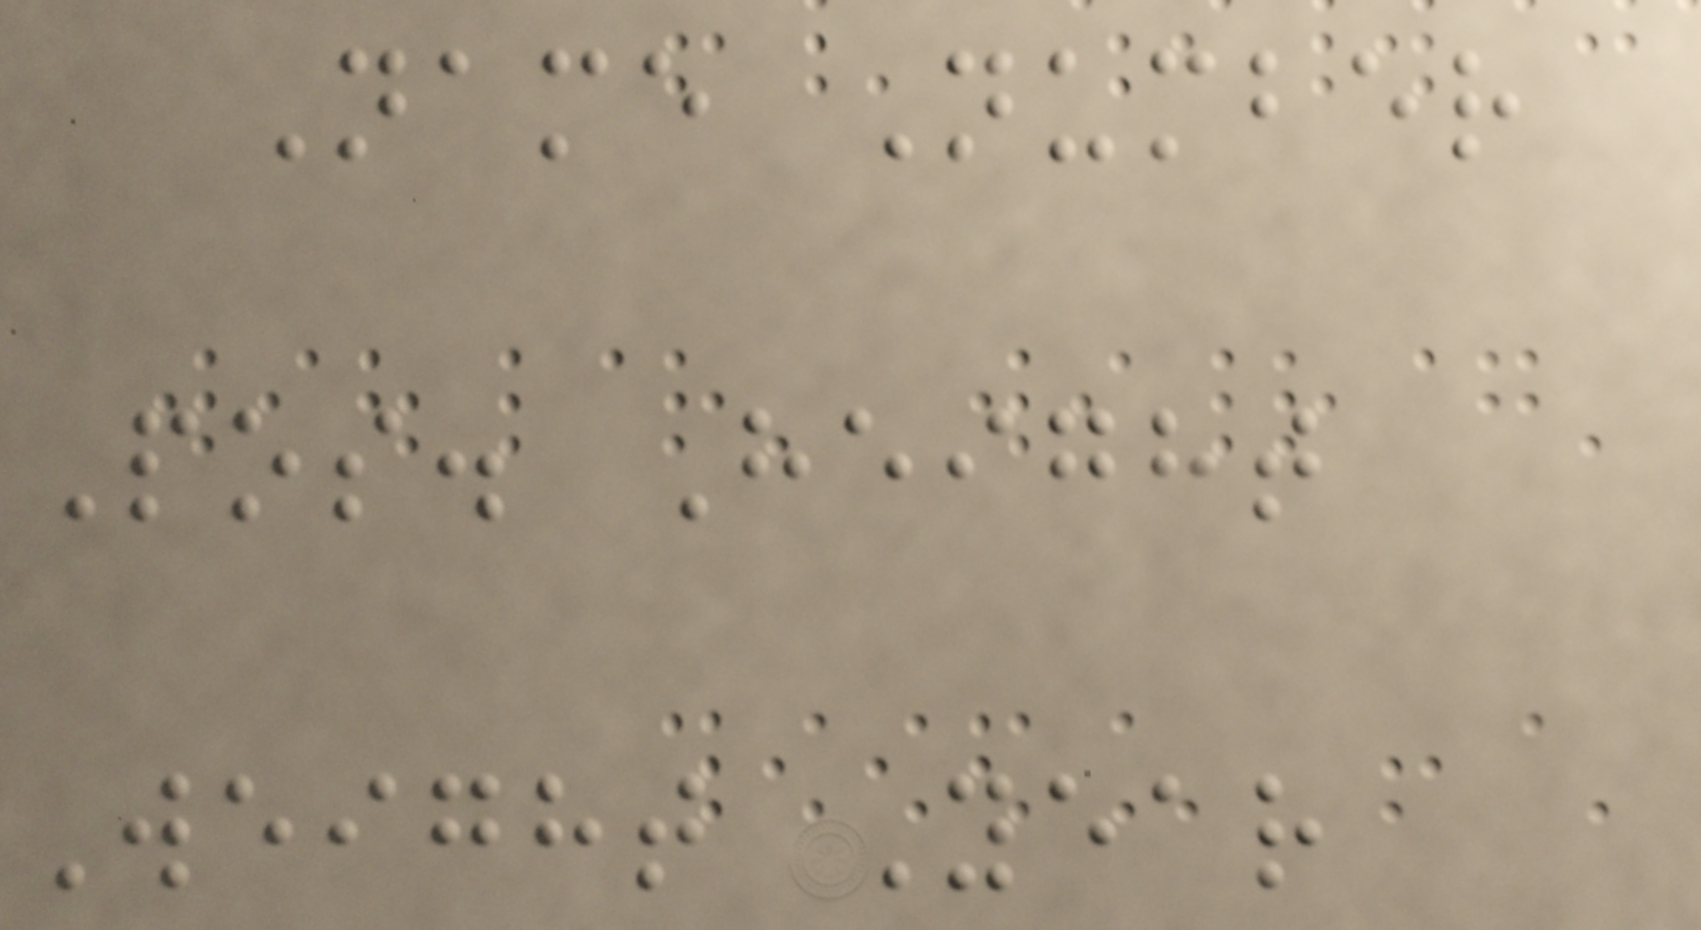Name Number
Pos. Height
Weight Year
